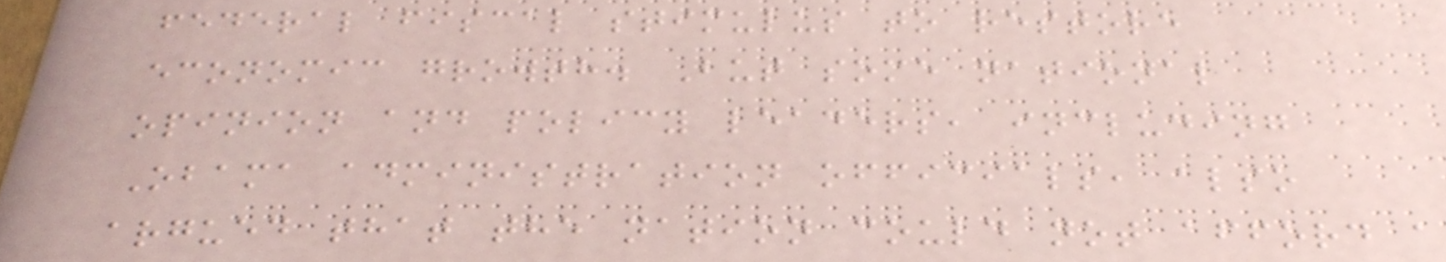federal fiscal stimulus to restore
economic growth. But some national
opinion and policy leaders, including
Obama administration officials, also
argued that the nation could not afford a
